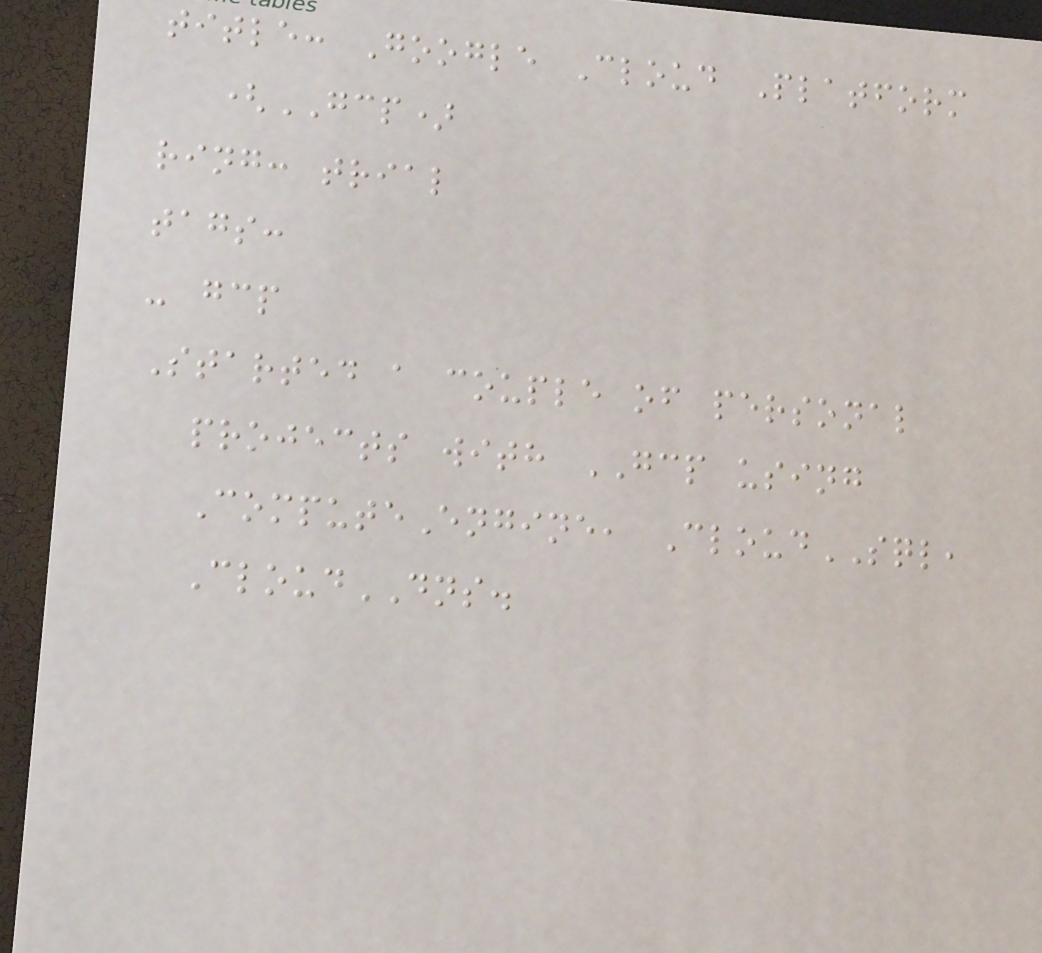title: Google Cloud Platform
(GCP)
ring: trial
tags:
- gcp
Started a couple of personal
projects with GCP using
ComputeEngine, CloudSQL,
CloudDNS.
